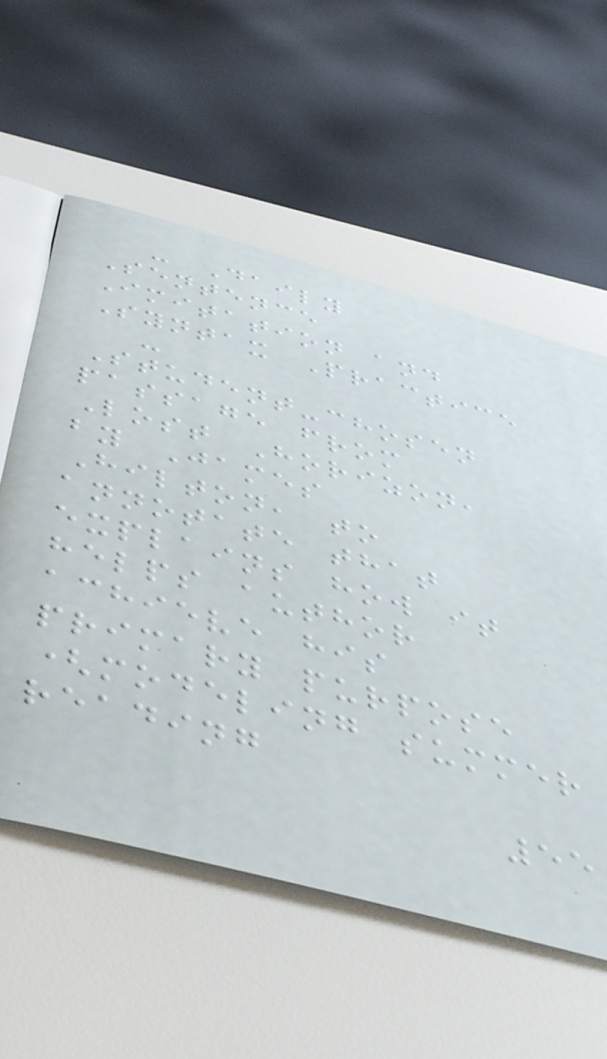- Daily
Sentence
Imitation and
Syntax Practice
-
Student-chosen
passage from
Lost Horizon,
by James
Hilton, to
annotate that
explains how it
helps author
achieve his
primary purpose
(modeling summer
reading
55
